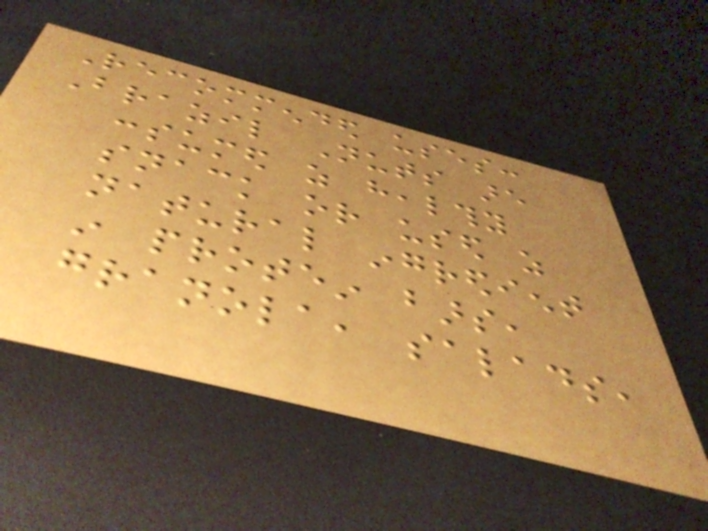Recommended uses:
Brazil Nuts are
consumed as healthy
snack or used as
natural ingredient
in protein bars,
granola, salads,
